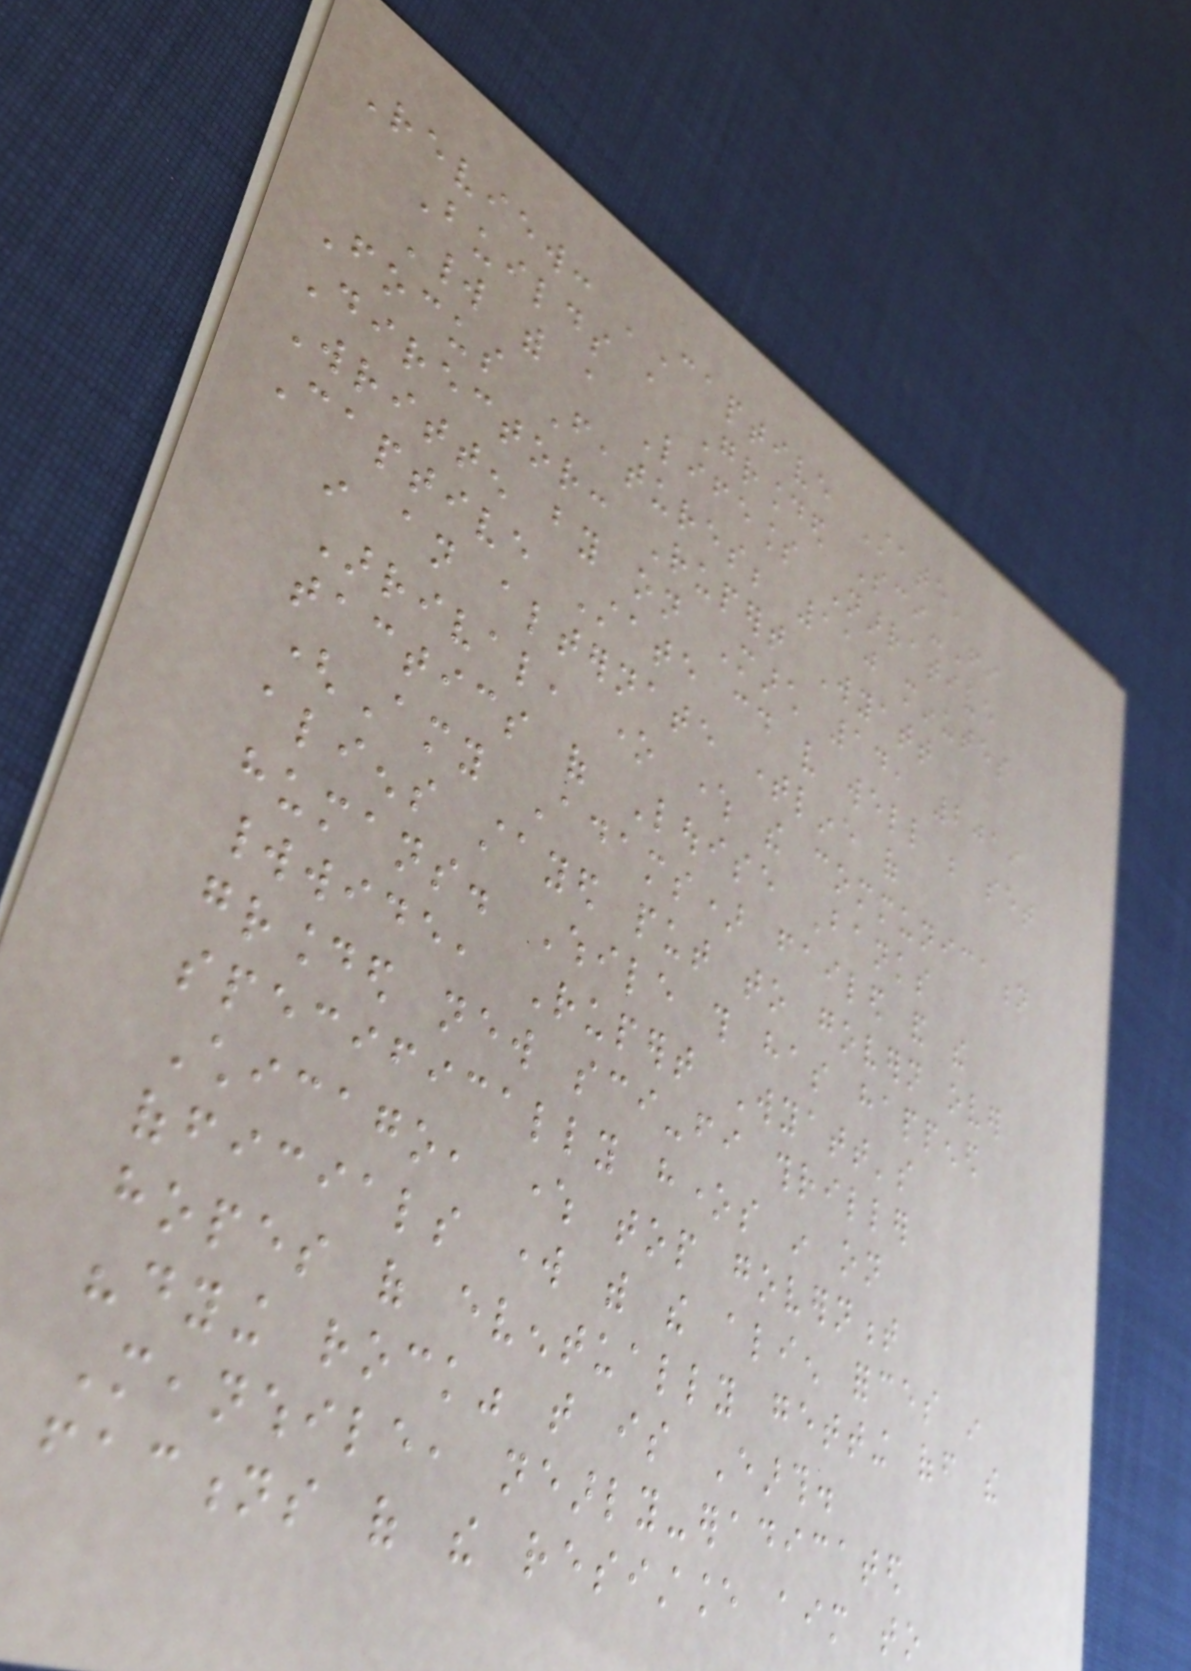Review: 'Captive State'
Builds a Grounded Sci-Fi
World with a Lifeless Narrative
Focus Features; 110 minutes
Director: Rupert Wyatt
Written by on March 14, 2019
Captive State could very well be set
in an alternate timeline of
Arrival, one where the communication
tactics of Louise Banks
(Amy Adams) failed and the
aliens stayed put to govern over
humans. While this has happened
worldwide, Rupert Wyatt's
grounded new sci-fi thriller
specifically hones in on
Chicago, where top government
officials work with the alien forces in
hopes of eventually getting off the
"dying rock" that is Earth.
Meanwhile, nearly-eradicated
factions of the resistance aim to
